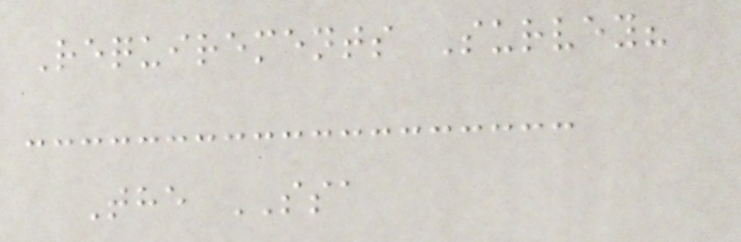Requirements Survey?
The SSA
